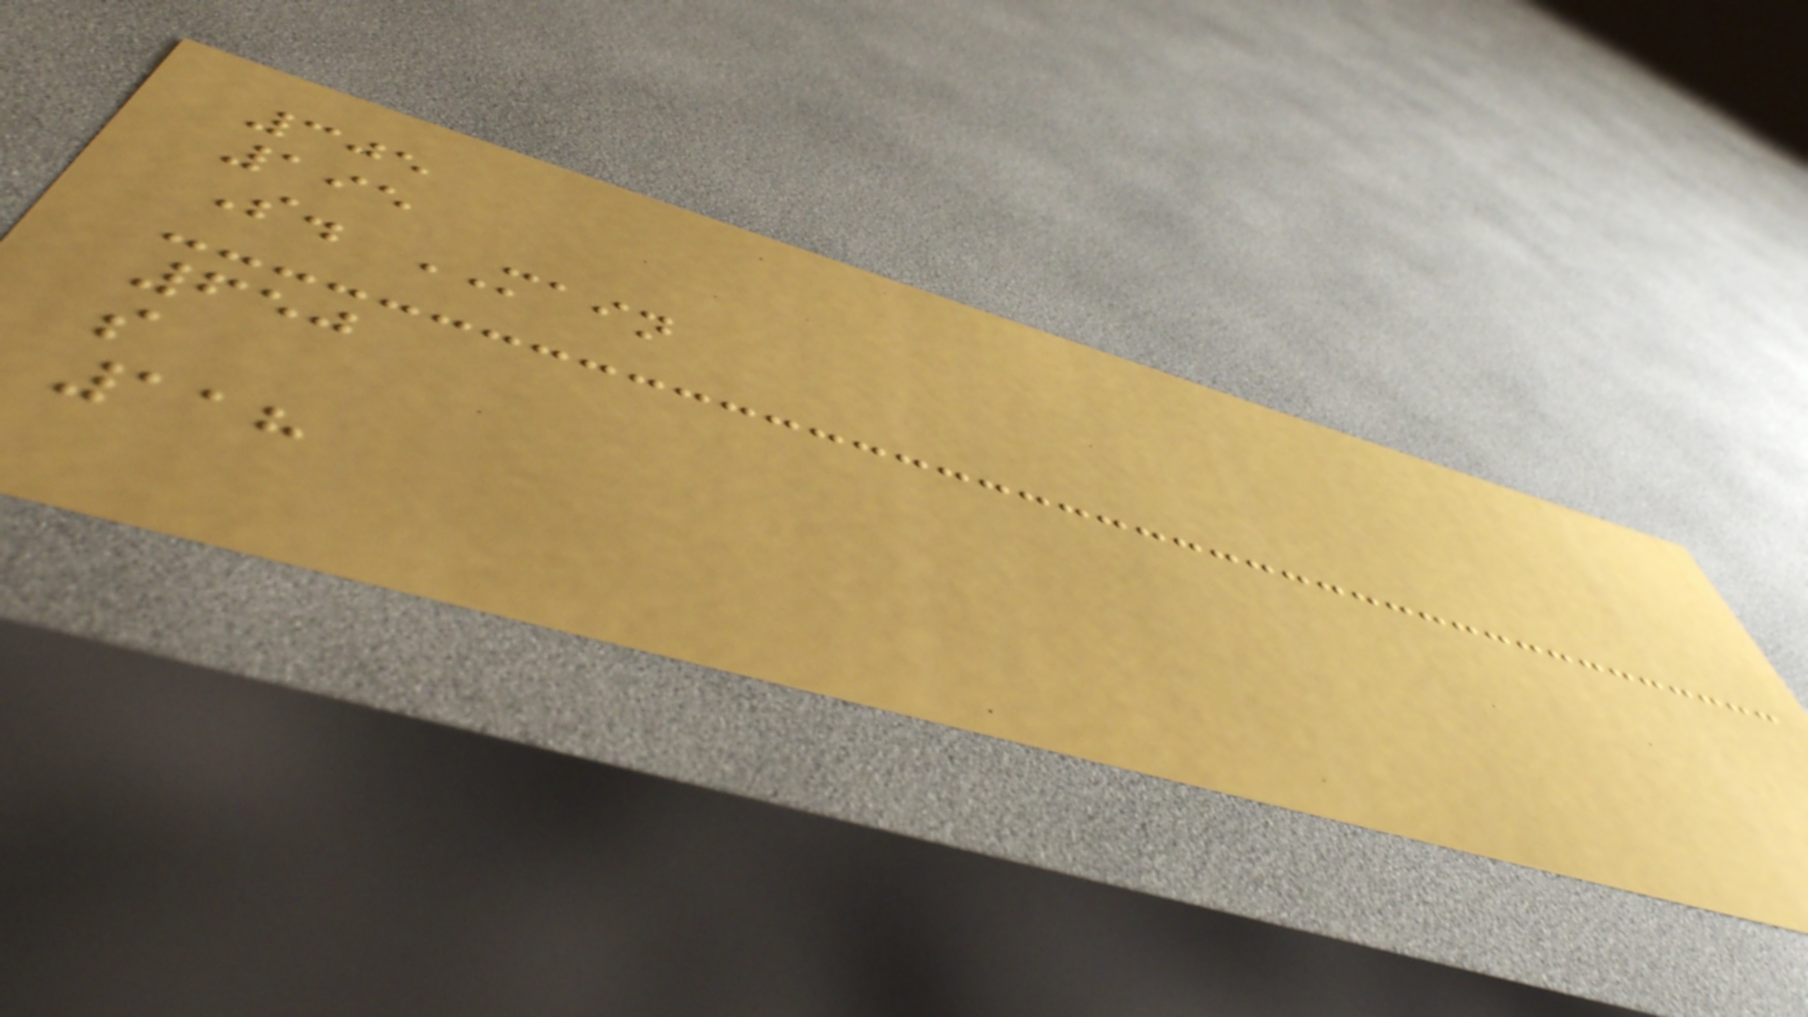305
195
S. MAIN
650
s
118
